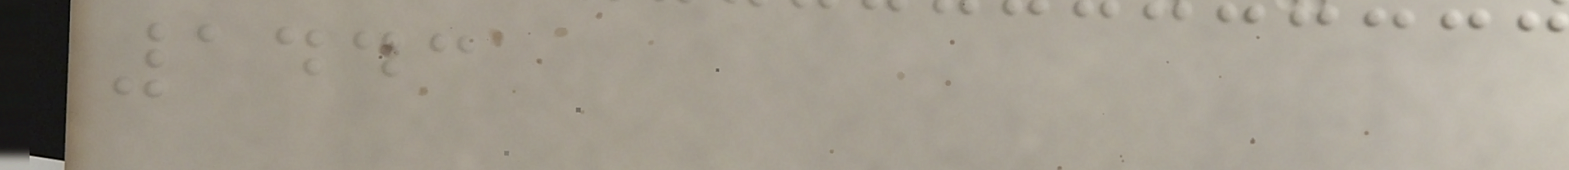1443
